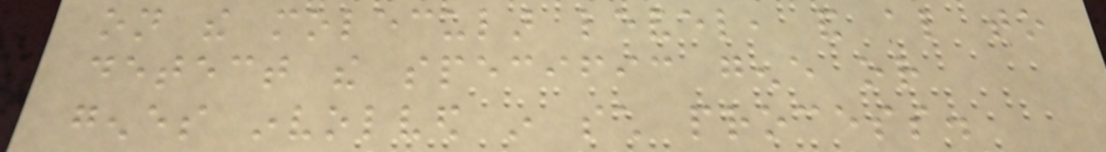on the molecular level, and also to
detect the specific gene or
genes involved in such process.
